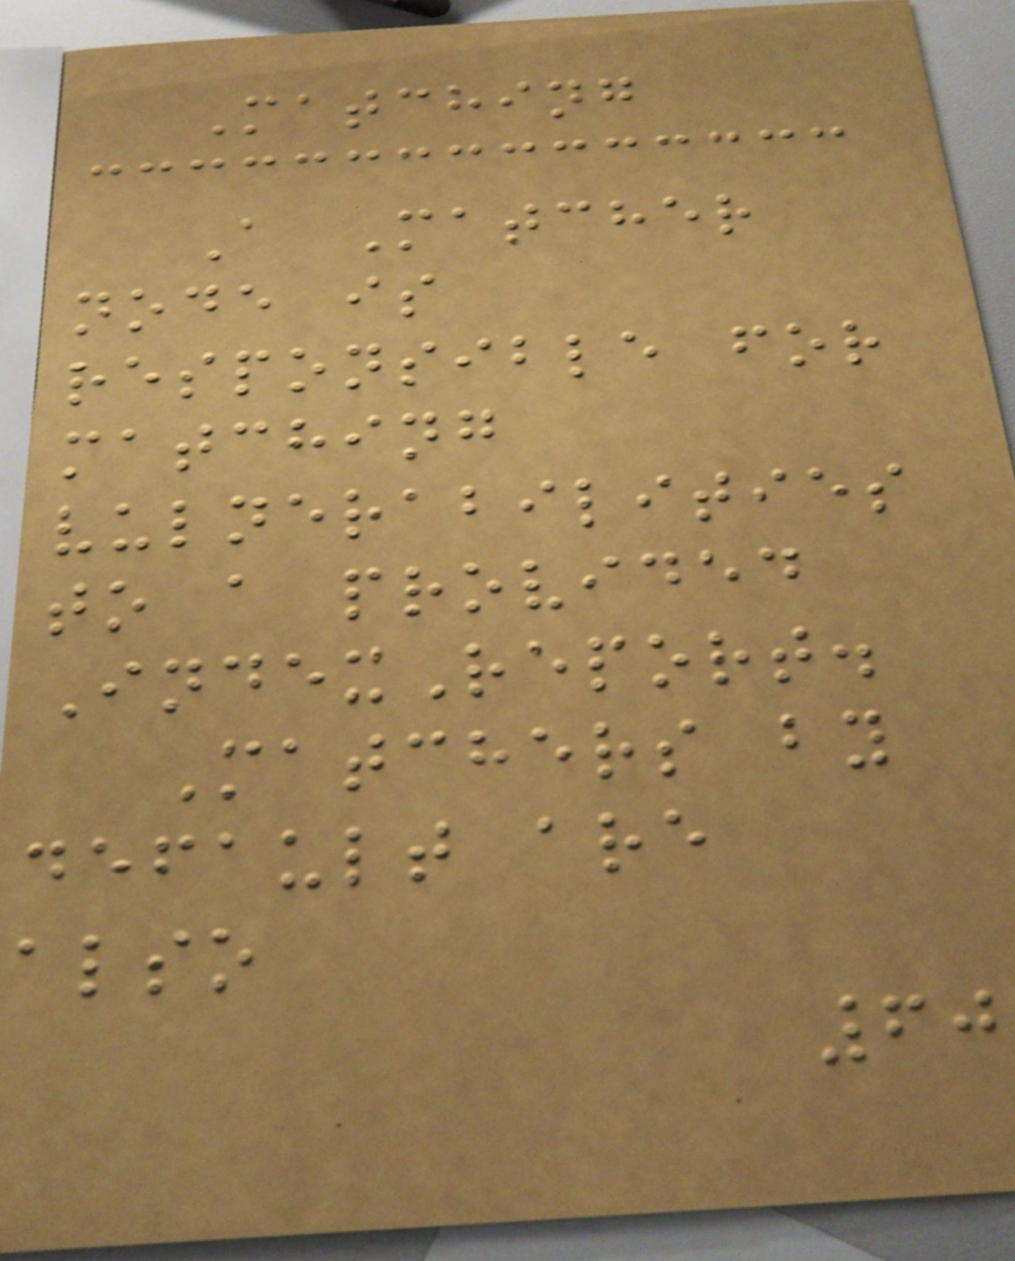Matching
A Matcher
node is
responsible for
matching
vulnerabilities
to a provided
IndexReport.
Matchers by
default are
also
60
